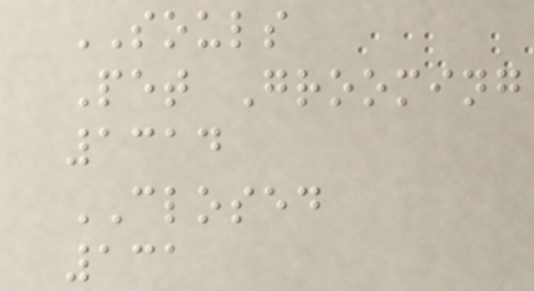SOULS
Pet Grooming
1314
CLOSED
131
